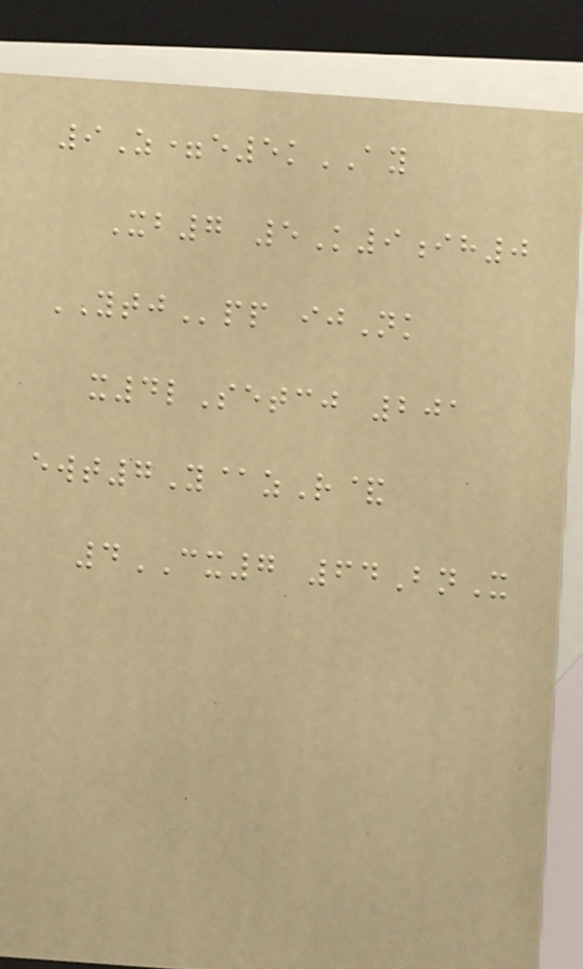9Z=e5kAY
Xb7 5K9ih0
YTJpp ijNk
x4lSetcj 201
ewt7Y@zR&
4CX7 64BnX
